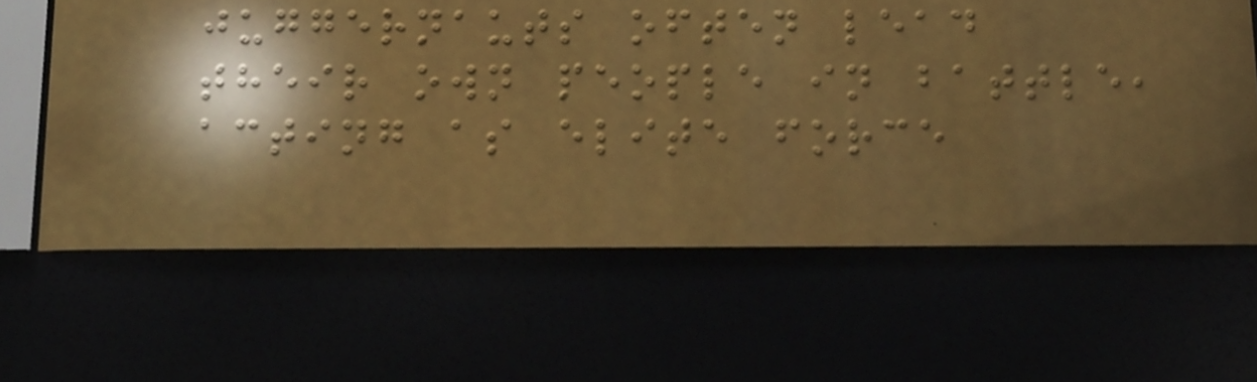juggernauts often lead
their own people in battle,
acting as elite force
